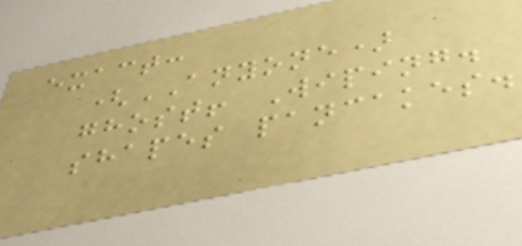exact:
(ANYONE)
ghost! Wiping.
shapes pancakes.
